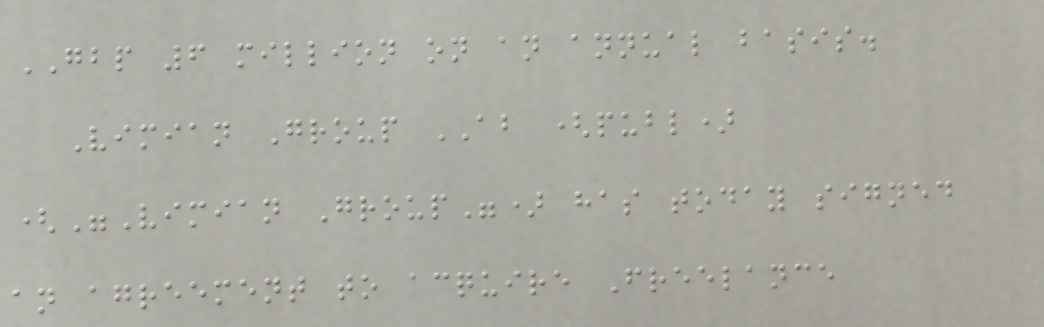GBP 6 million on an annual basis.
Vimian Group AB (publ)
("Vimian Group") has today signed
an agreement to acquire Freelance
